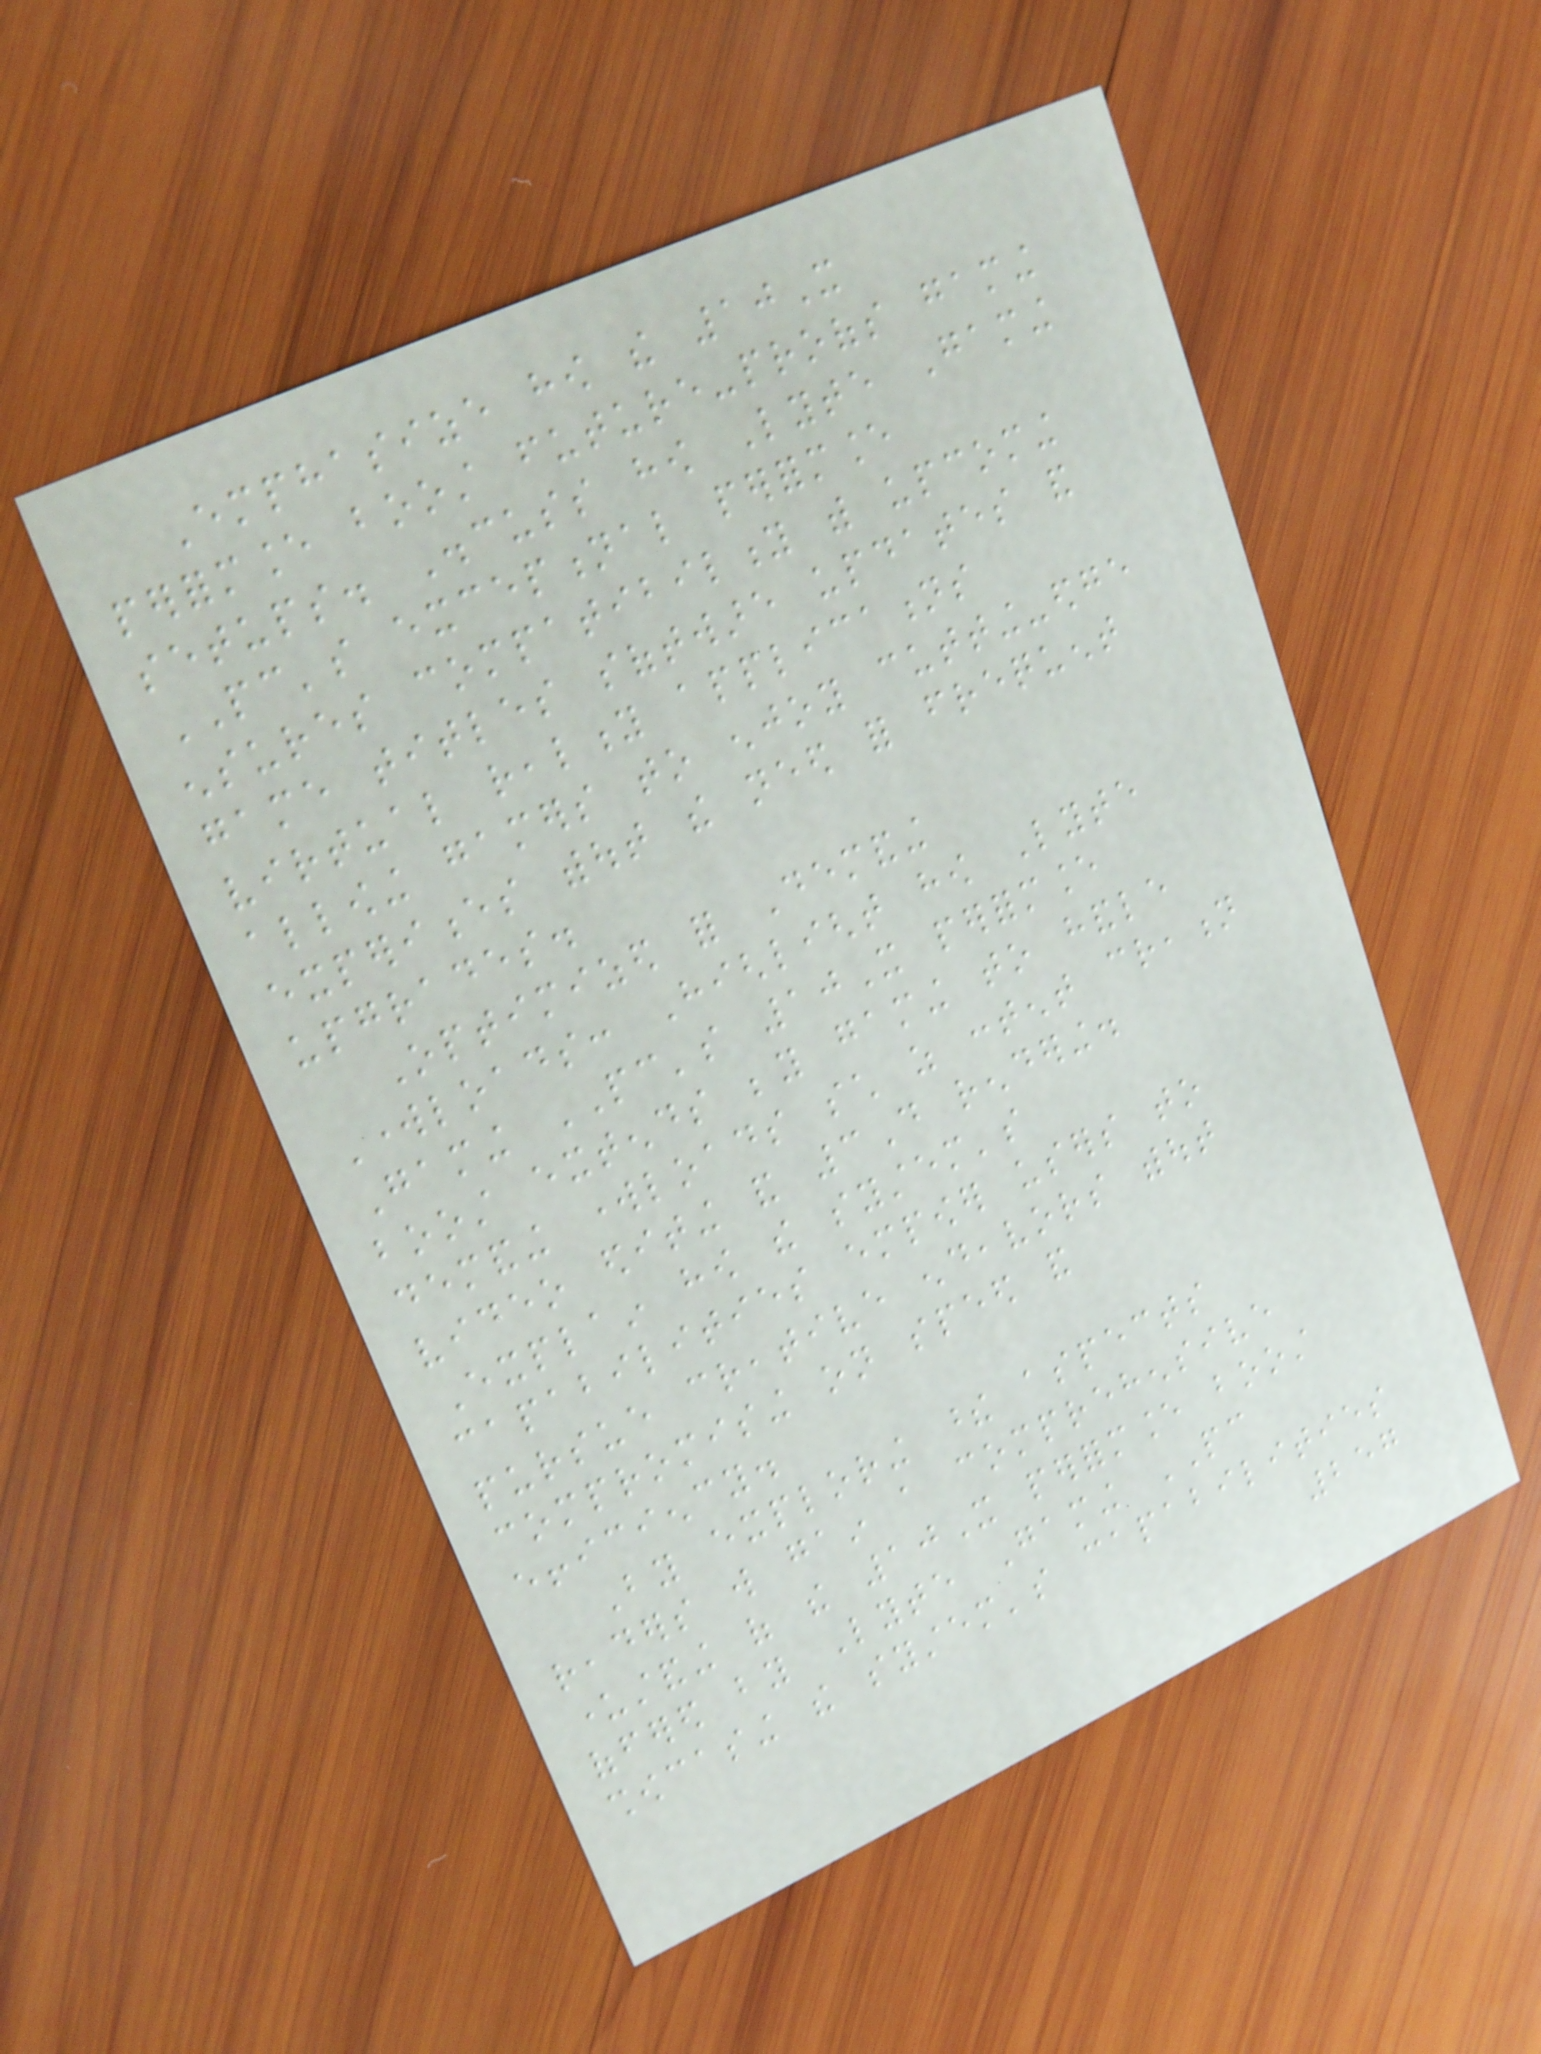Emphasize how the 10X
performance boost future-proofs gaming
setups. Discuss how Lyte Gaming
PC's exceptional performance
ensures compatibility with upcoming
game titles software updates and
virtual reality applications
allowing gamers to enjoy cutting-edge
experiences without the need for frequent
upgrades.
Optimized for Demanding
Workloads: Highlight how Lyte
Gaming PC's 10X performance
boost extends beyond gaming to handle
demanding workloads such as content creation
video editing and 3D rendering.
Explain how the system's
capabilities empower users to
pursue creative endeavors without
compromising on speed and
efficiency.
By exploring these aspects
readers will gain a comprehensive
understanding of the 10X performance boost
offered by Lyte Gaming PC
showcasing the system's capabilities
257
